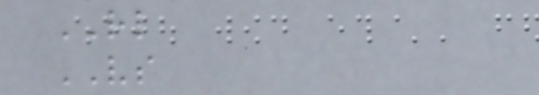RL
VS
